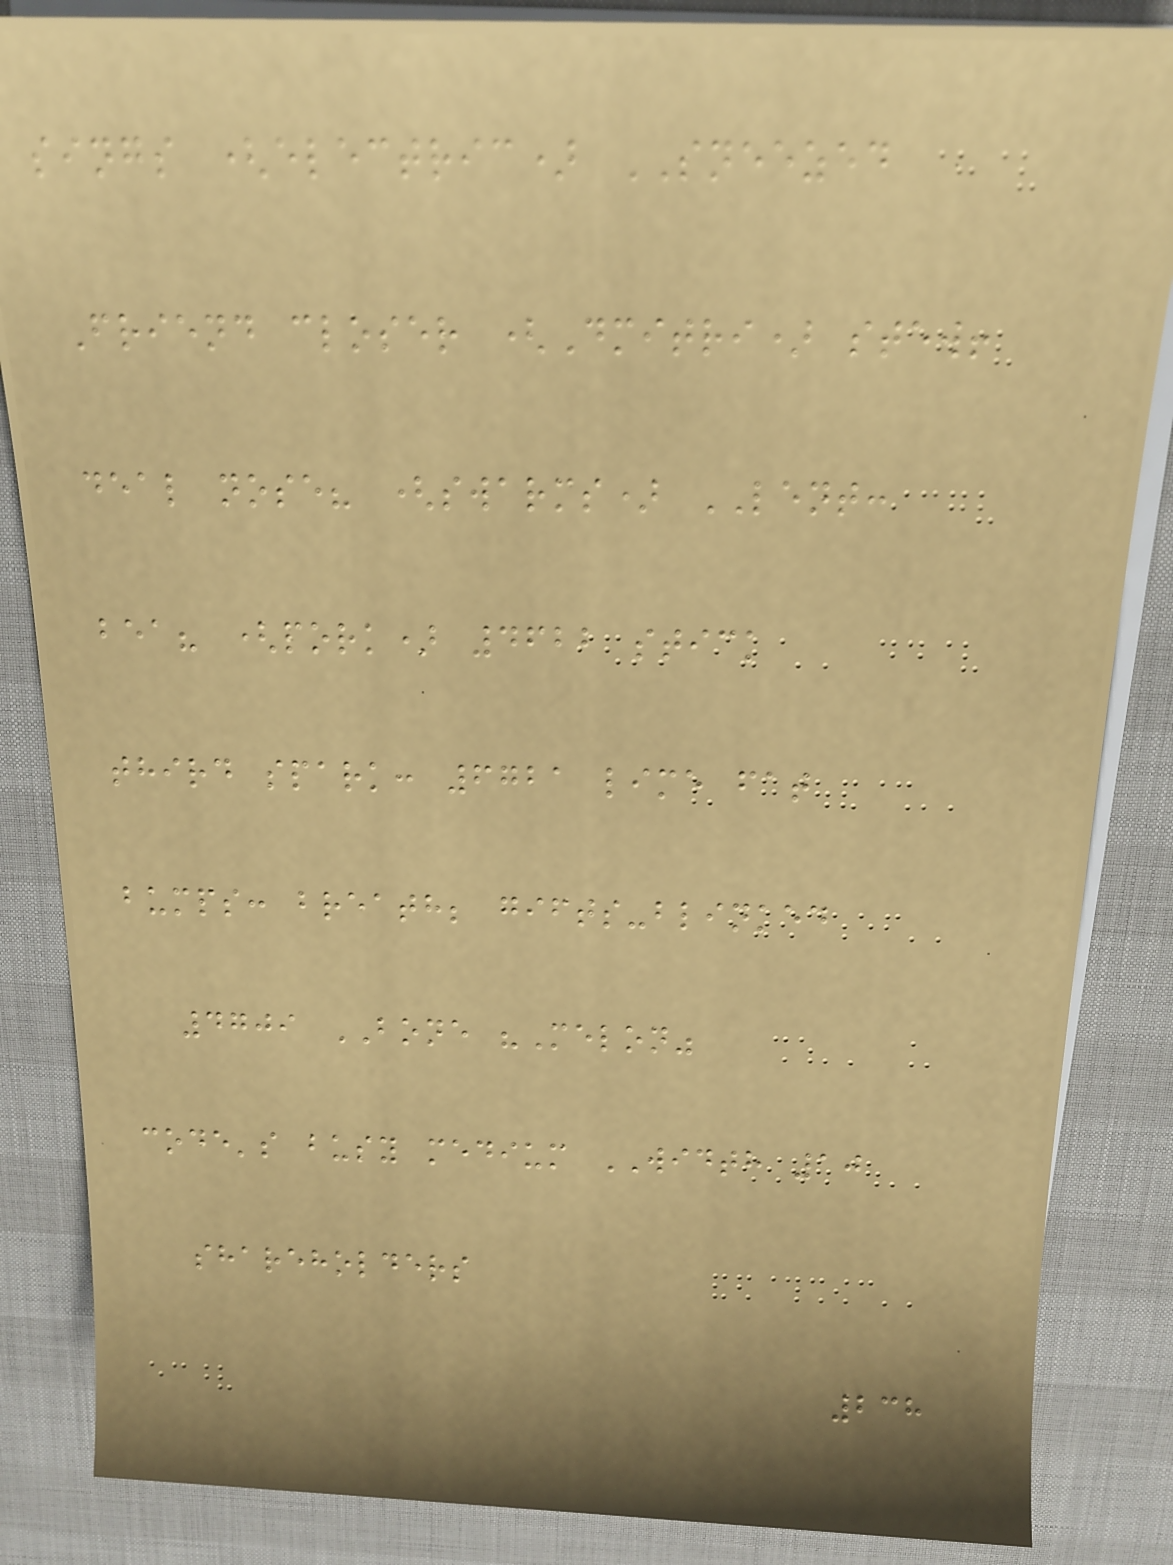sings (electric) SNEEZED
Friend closer (Dmitri) stew!
deal nose? (swarms) LENT:
bea? (pork) 4622 stick
third spark: 6721 lime fat
bumps: breath; gifts-blinked
4709 BONE "Melon"
code's busy medium WIDTH 10
shareholders
238
